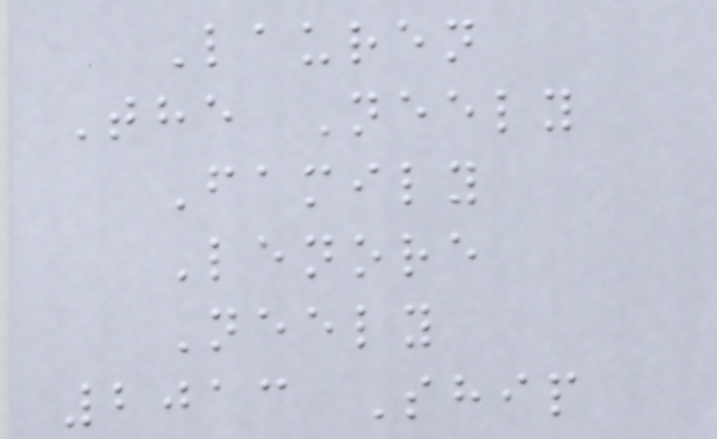Lauren
The Neely
Family
Lenore
Neely
2013 Ship
